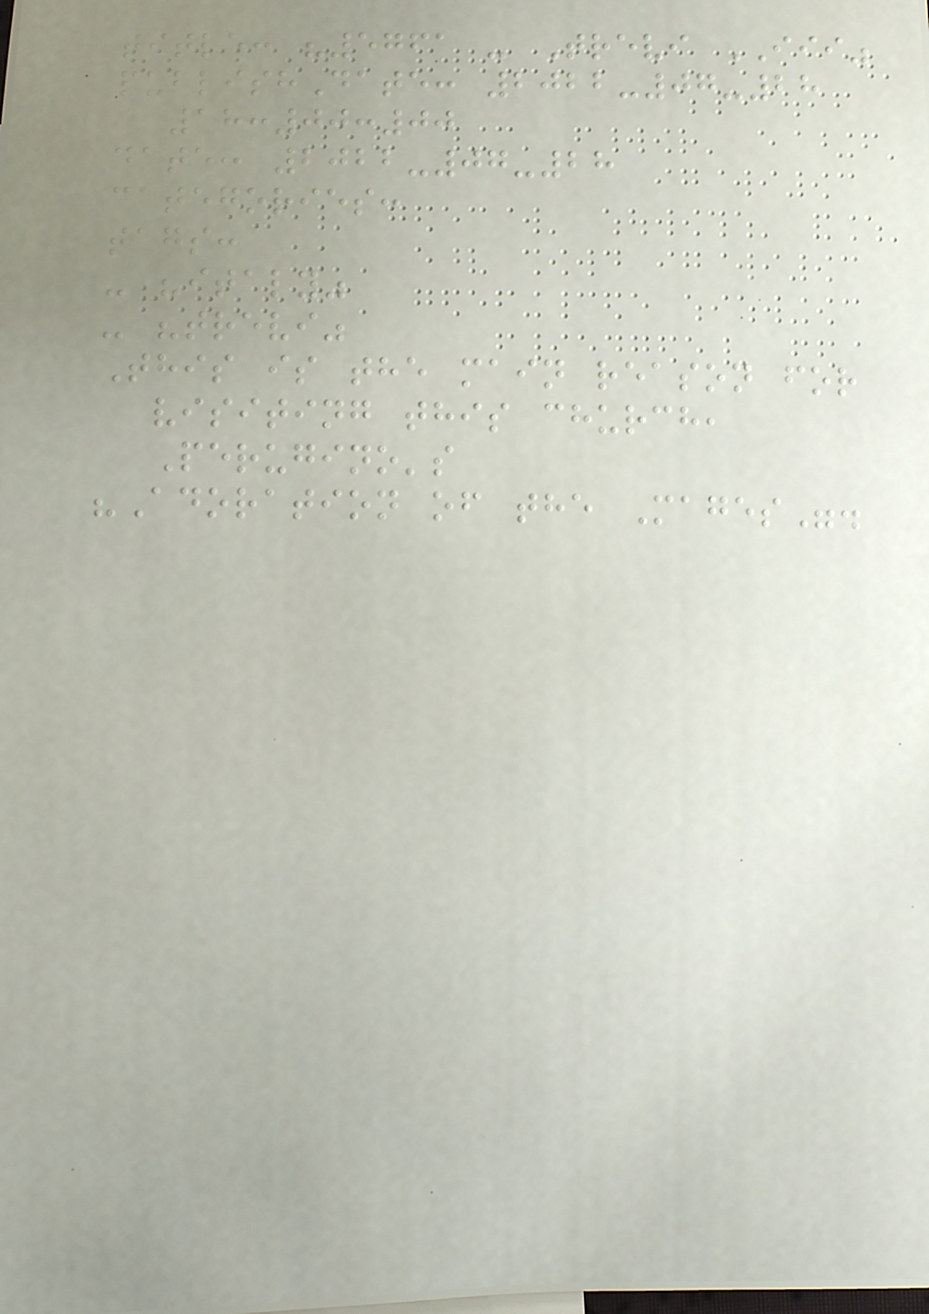title: "5761 - Trevi III"
publishDate: 2022-07-28
18:00:00
date: 2022-07-28
categories:
tags:
- "italy"
- "trevi"
This is the main reason for
visiting this church,
Perugino's
"Adoration of the Mages".
